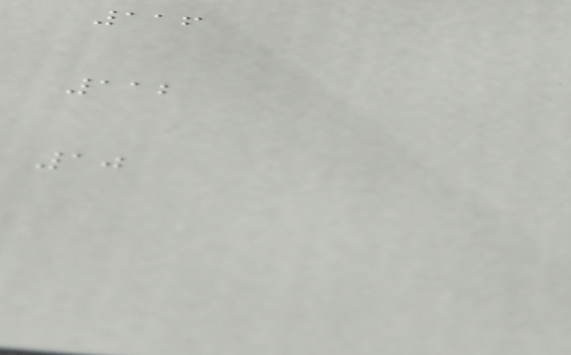116
112
10
